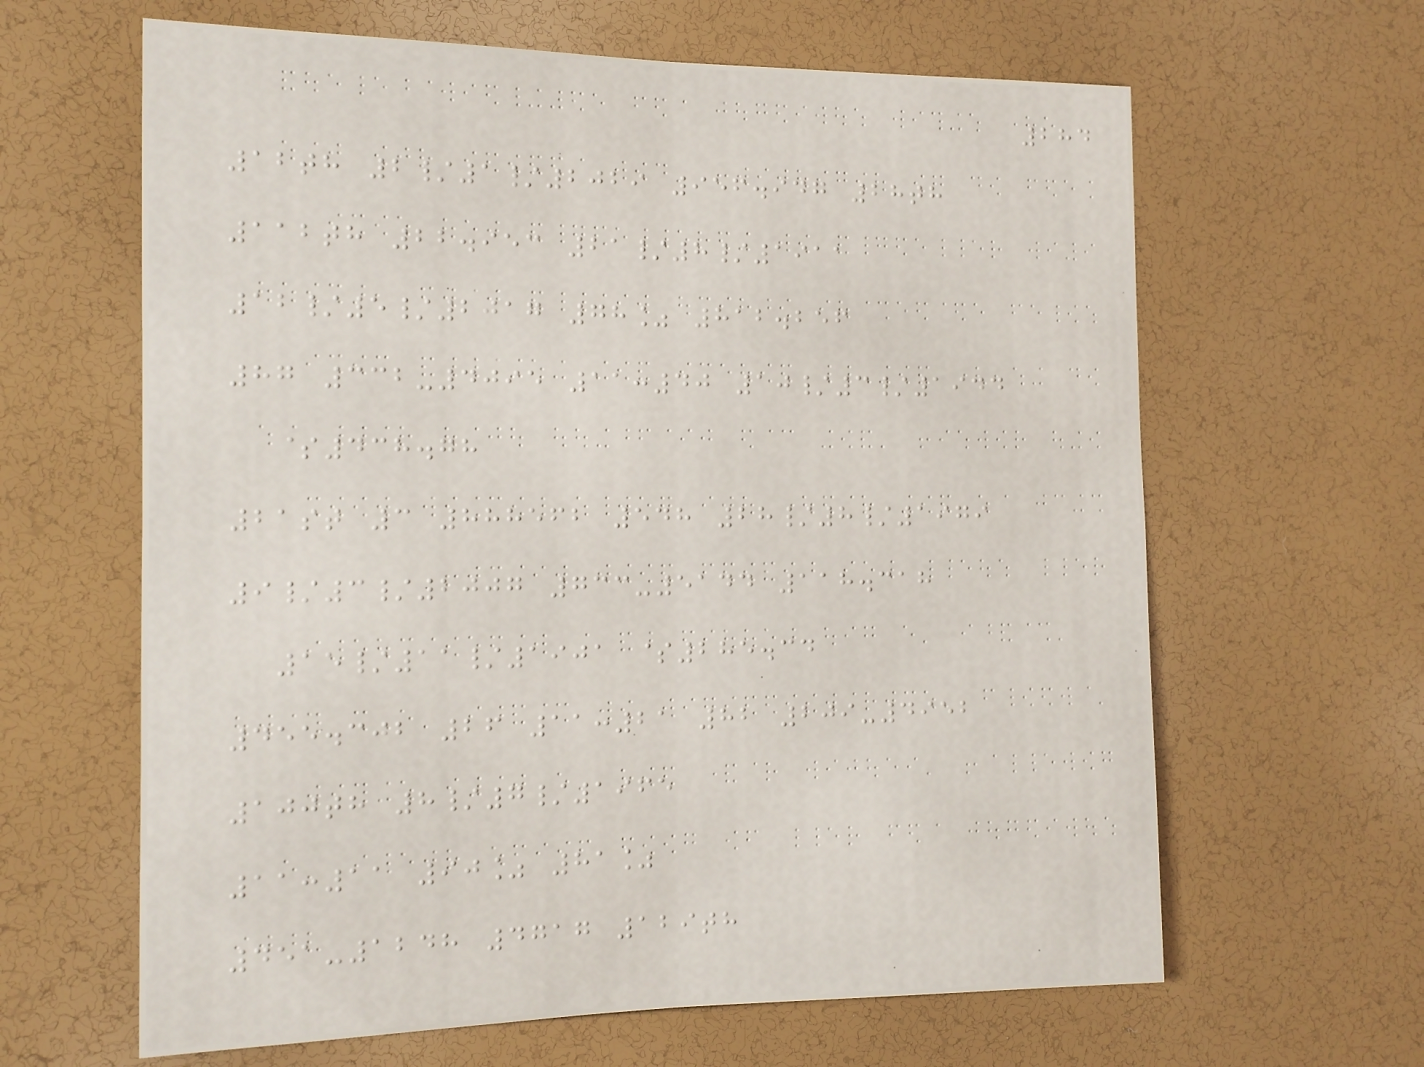284
12th 2/1/2029 956.947 28th
112th 22.953 21/8/1911
12/5/2017 78% 812.256
87 332-4095 11:40 10/3/1944
$438.78
21st 3 888562 548 28/8/1979
9/3/2007 733-5144 118.318
15/11/1901 $285.34
455.302 26 11:21 82 209-4952
100th 8/7/1965
11:11 90% 81%
451-1248 4717 129th
